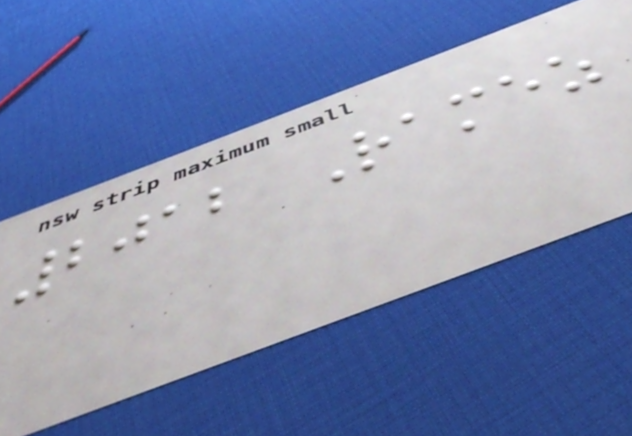2012 Ramez
